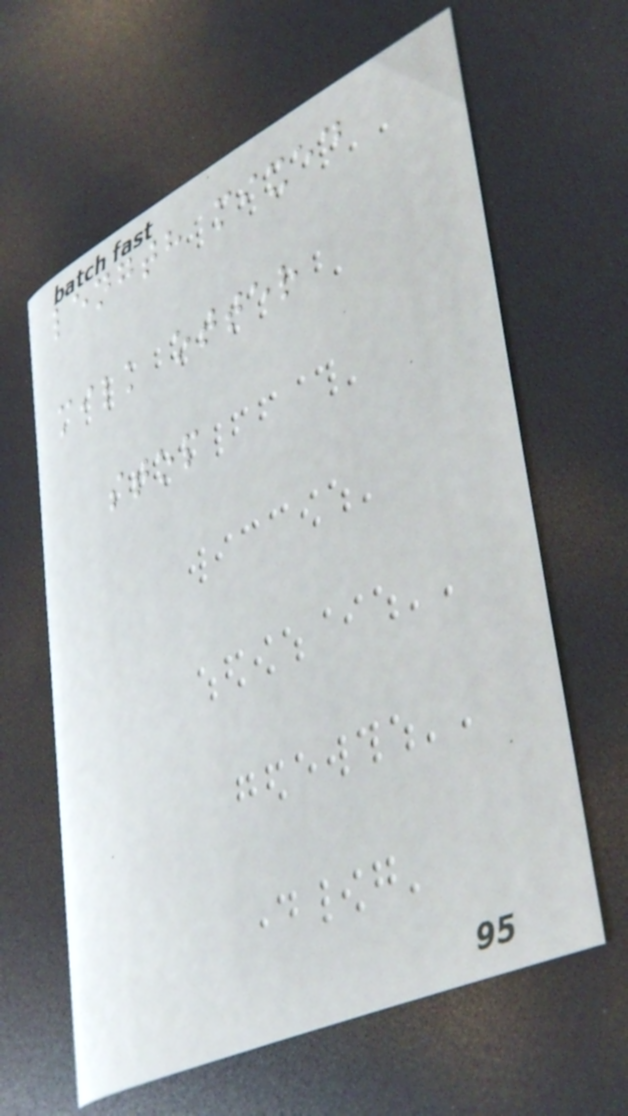length mixed
milk otter
stop
